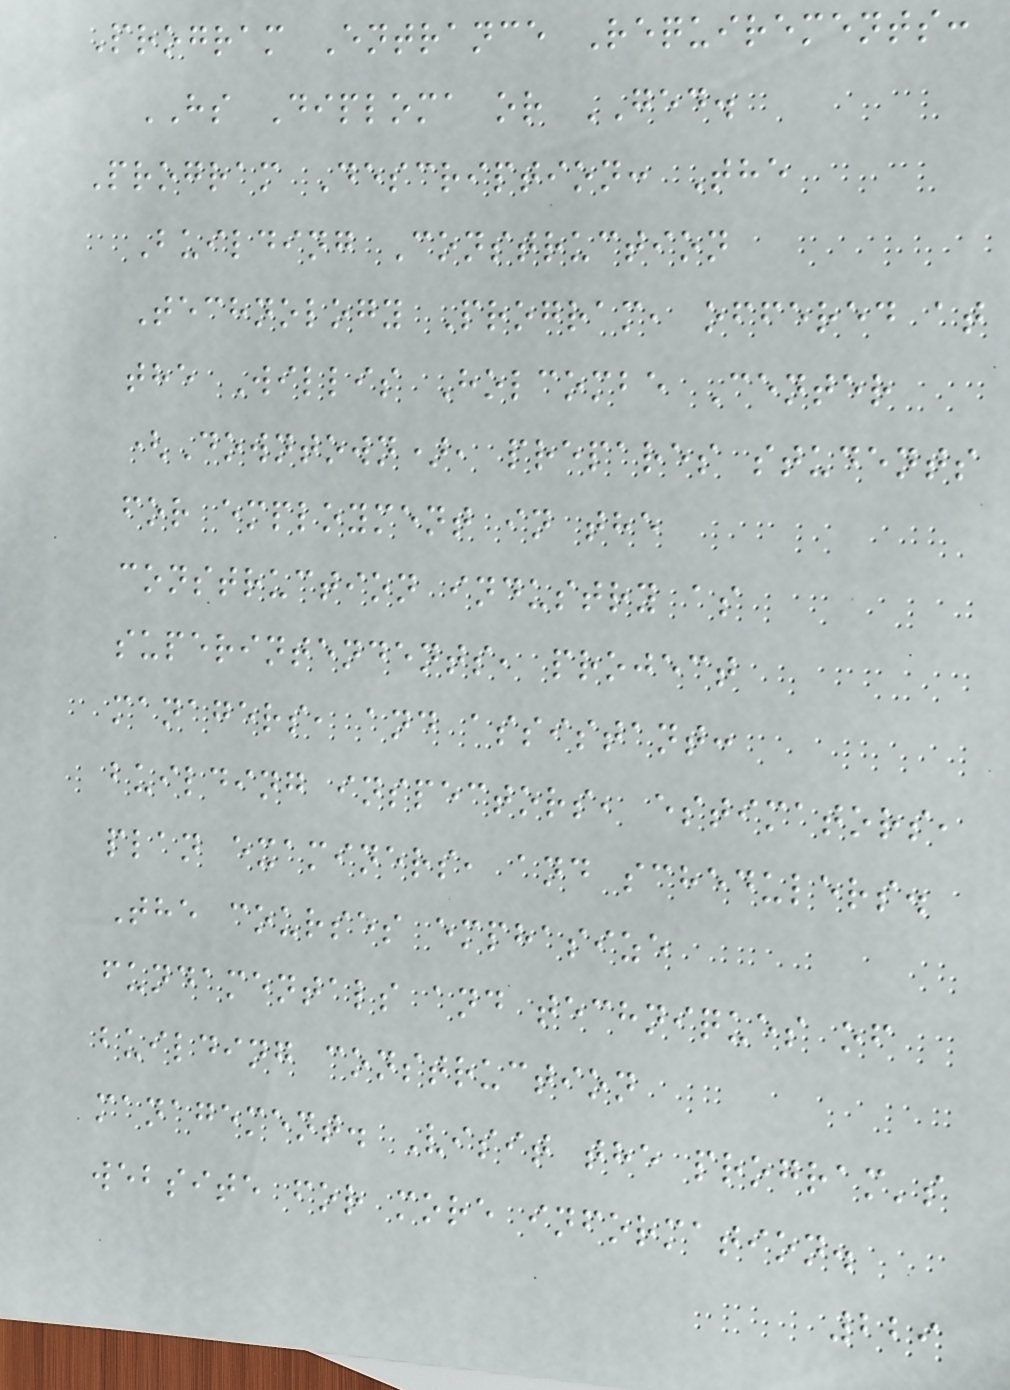Program Entrance Requirements:
HS Diploma or GED.
Program Description: The
Building Construction
Technology Program, offered at
the Willis Holcombe Center
(Downtown), prepares students
for employment in the
construction industry as
superintendents, project
managers, and assistant:
building inspectors, estimators,
plan examiners, and schedulers.
The courses emphasize
fundamentals and techniques of
building construction
management. Visit the program's
website for more information.
229
